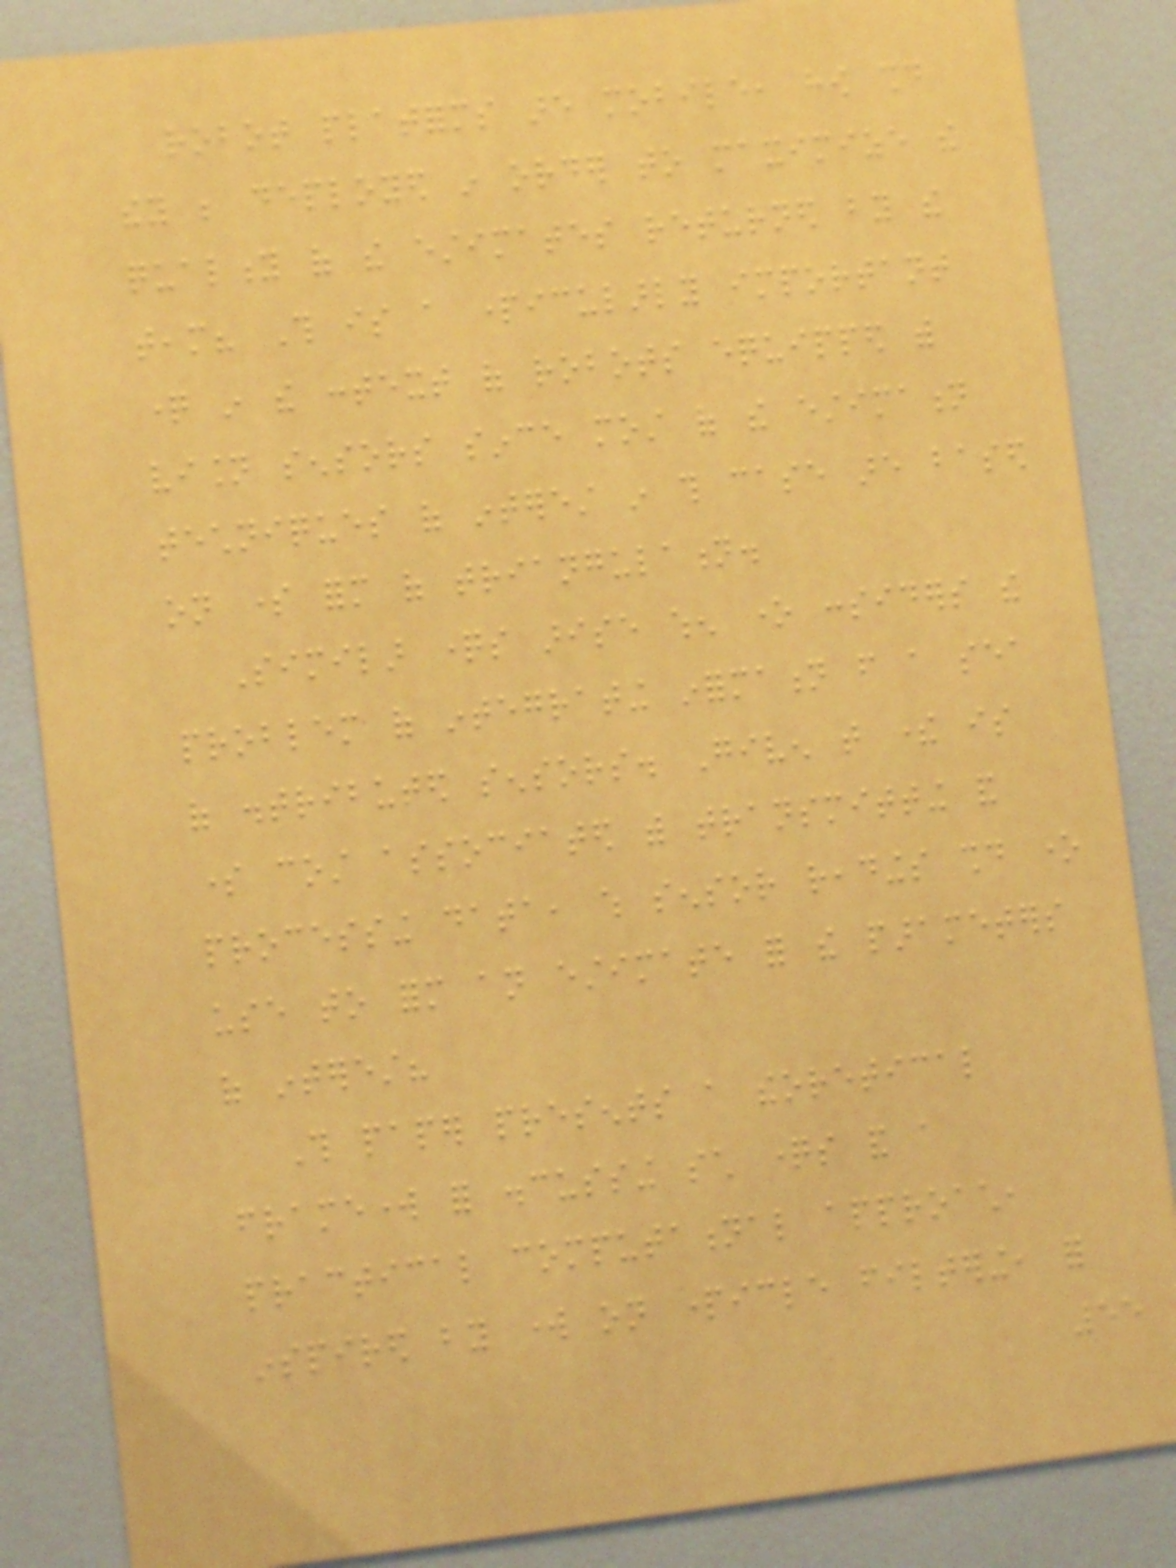robot platforms are mobile, how should
they be deployed in order to maximize the
quality of the estimates returned by the
team? This is a particularly important
question in the context of robots equipped with
vision sensors since most of the estimation
techniques of interest in this case are based
on some form of triangulation.
Similar questions arise when one considers the
problem of integrating information from a sea
of distributed sensors. Given that there is
some cost associated with transmitting and
processing data, which sensor readings should one
use to form an estimate for the parameters
of interest?
This paper presents a theoretical
framework for discussing such questions and a
practical computational approach,
inspired by work on particle filtering, for
55
